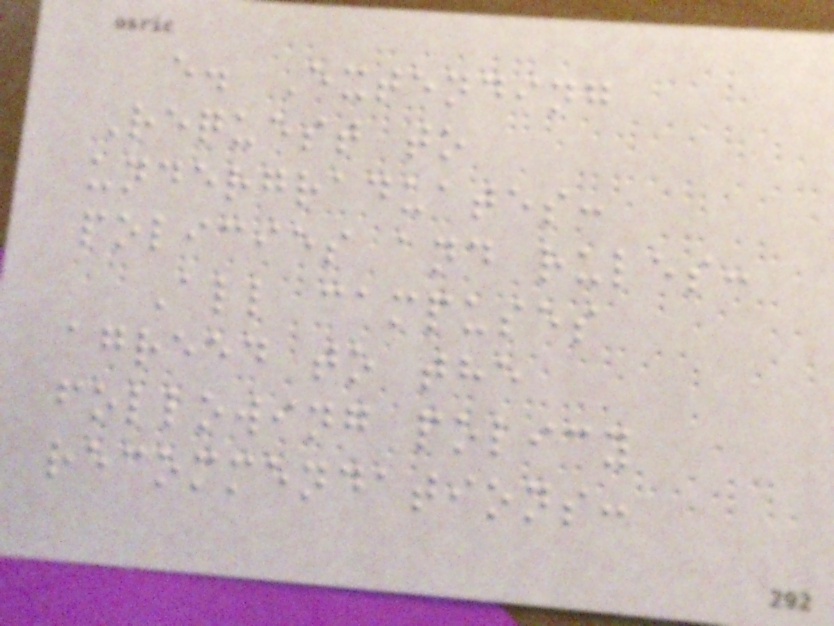e. Extending
Request to
undergraduates:
policies and rules:
All campuses
agreed to the
following policy
recommendations:
